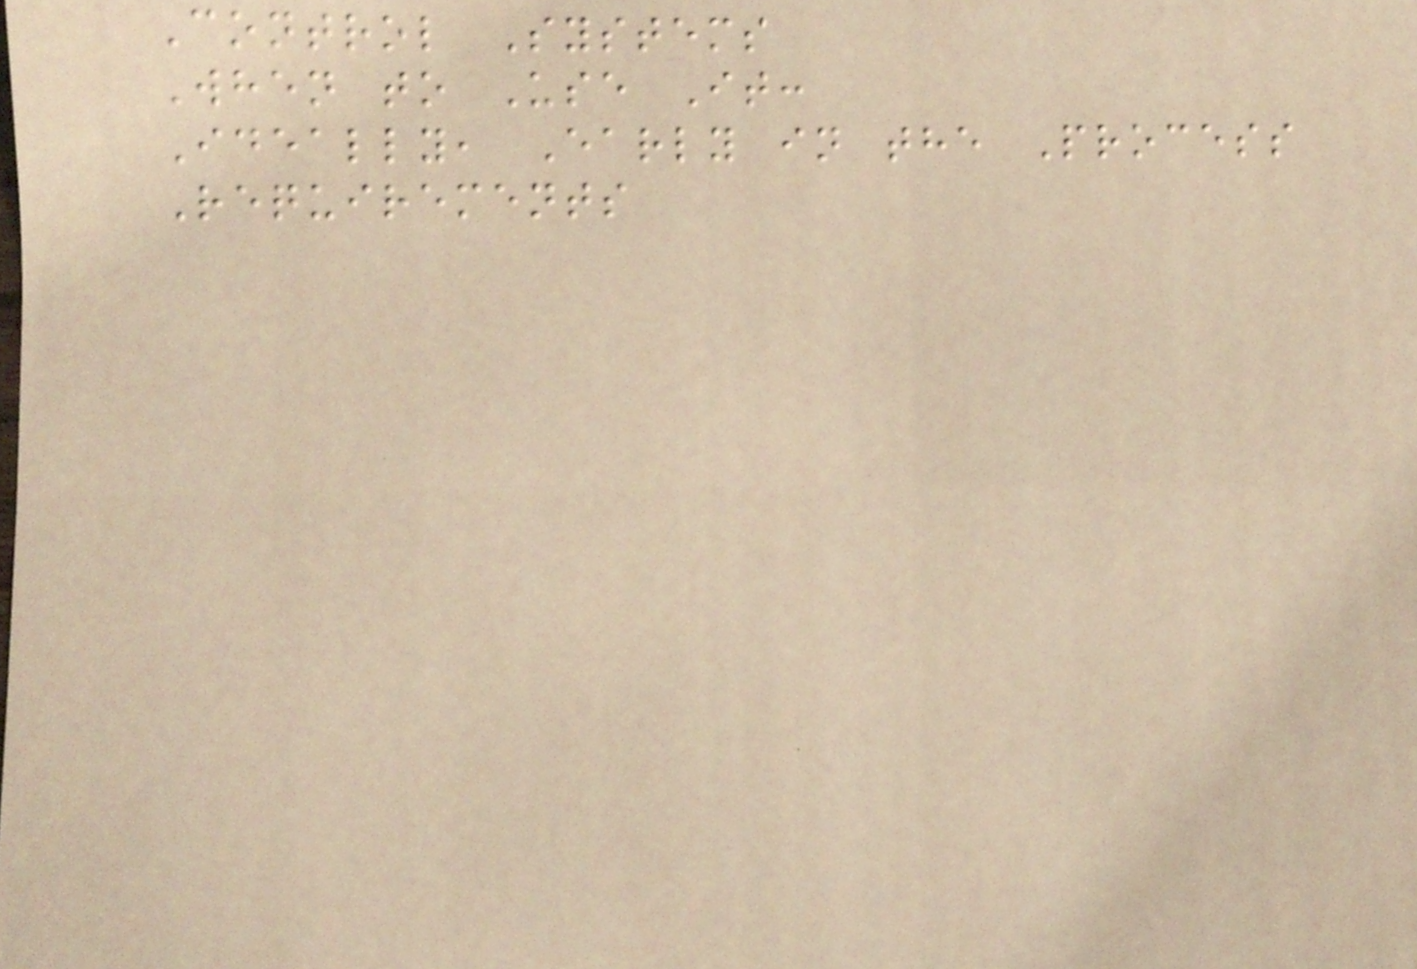Control Systems
When to Use It:
Ideally, Early in the Process
Requirements
